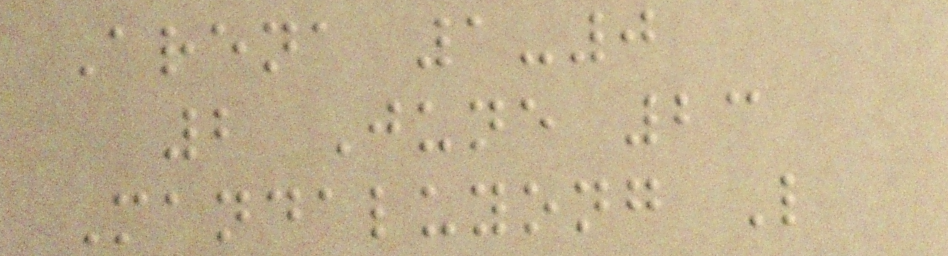Arena 1-0
2 June 23
Mandaluyong L
